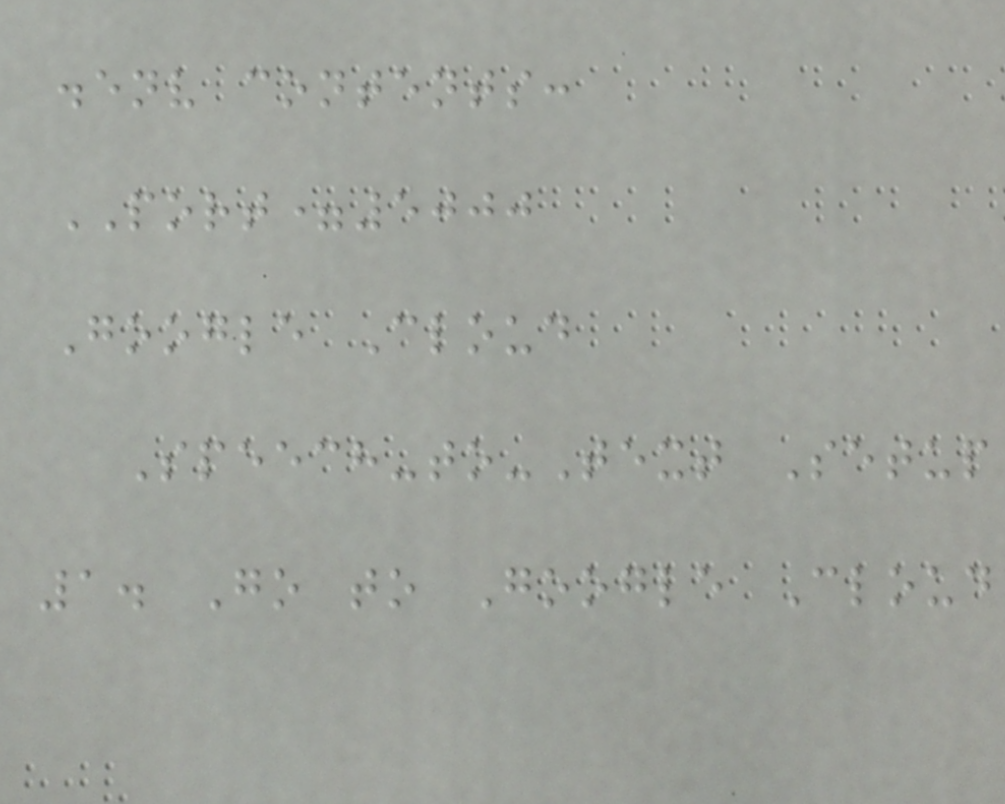.env contents:
PORT=5000
Google Cloud
Speech-to-Text Setup
1. Go to Google Cloud
